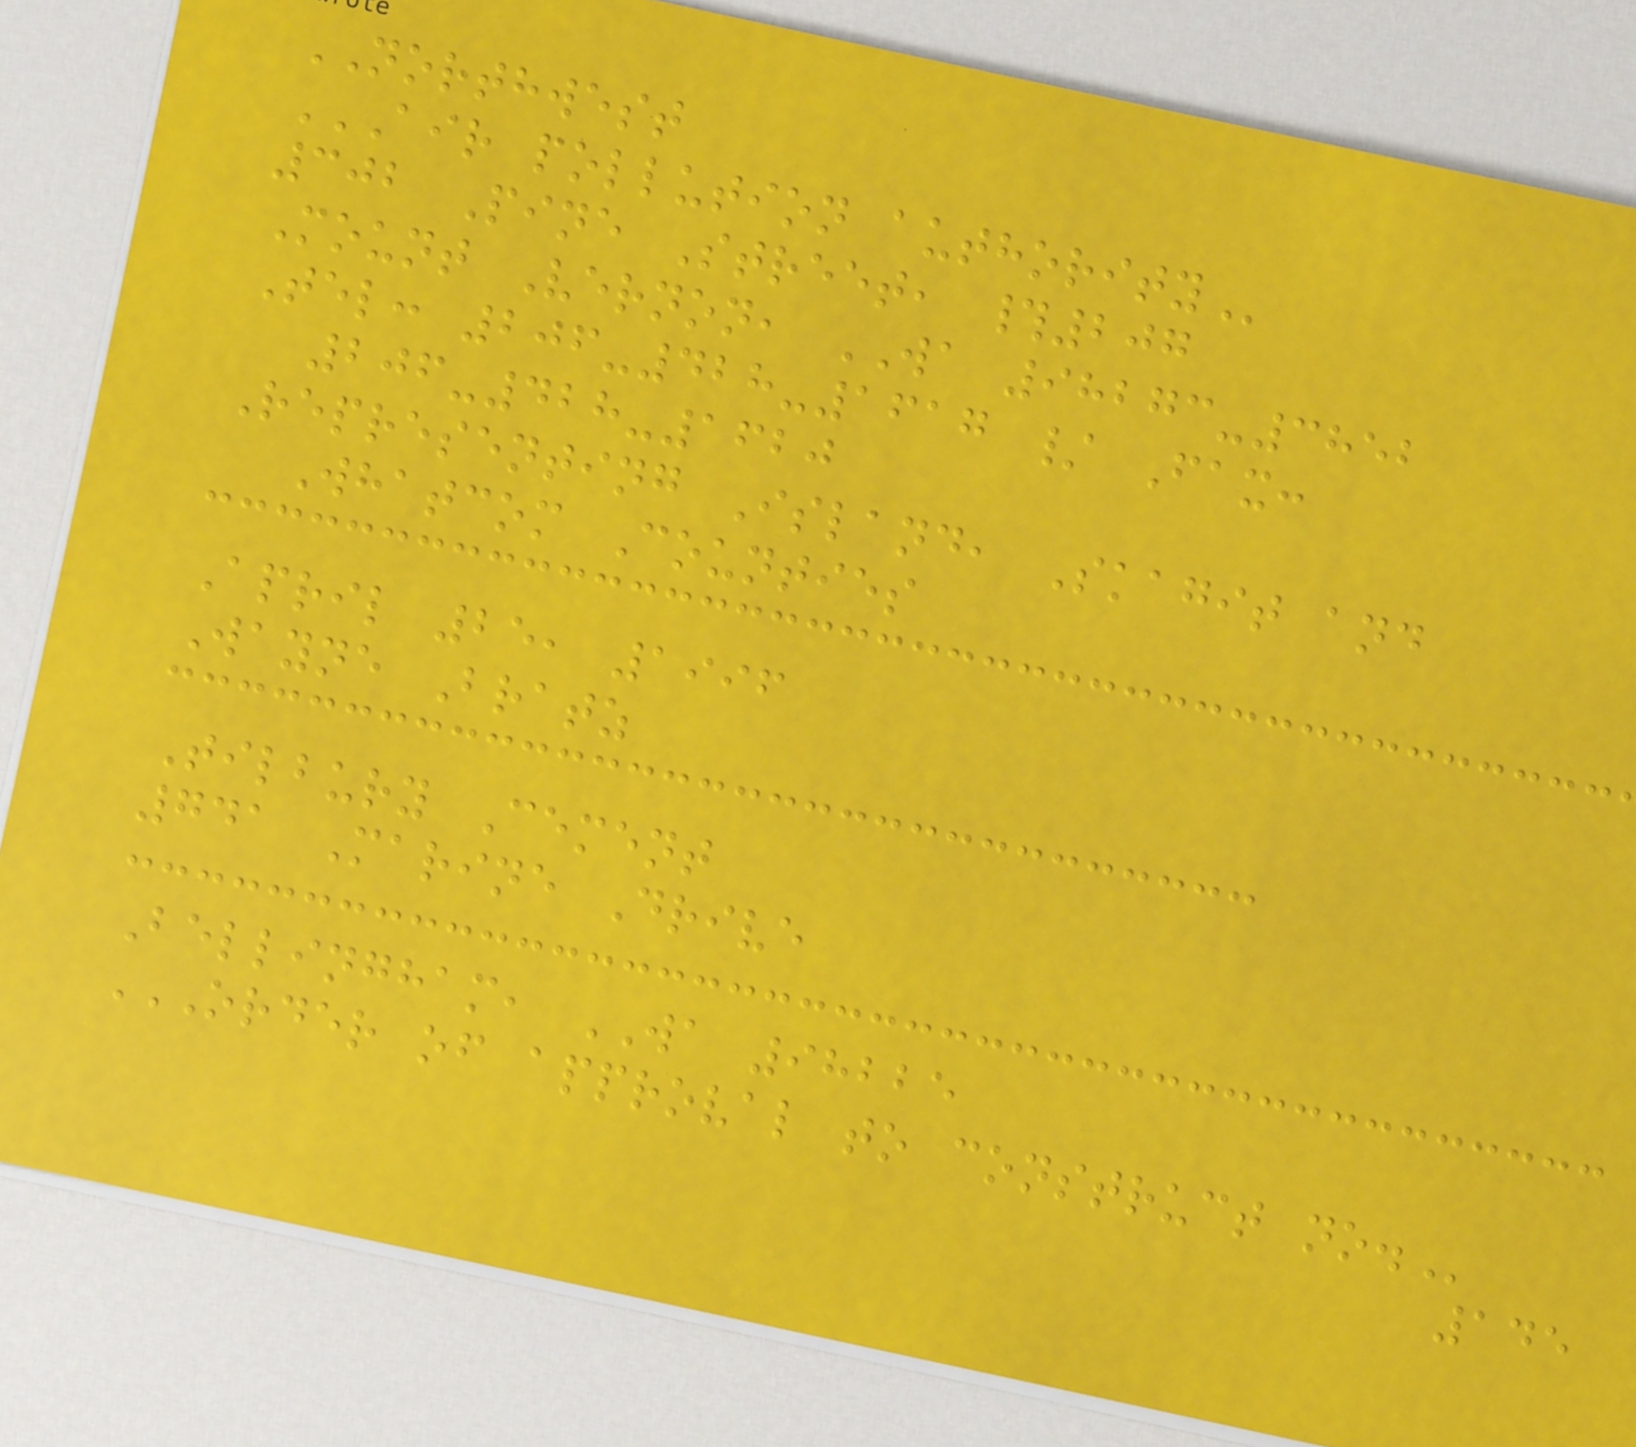NORTHWEST
AIR POLLUTION AUTHORITY
302 Pine Street, #207
Mount Vernon, WA 98273-3852
Tel: 206-428-1617 / Fax:
206-428-1620
Representing Island, Skagit and
Whatcom Counties
April 25, 1996
Wayne Bratz
Tilbury Cement
741 Marine Drive
Bellingham, WA 98225
ORDER OF APPROVAL TO CONSTRUCT NO.
145
